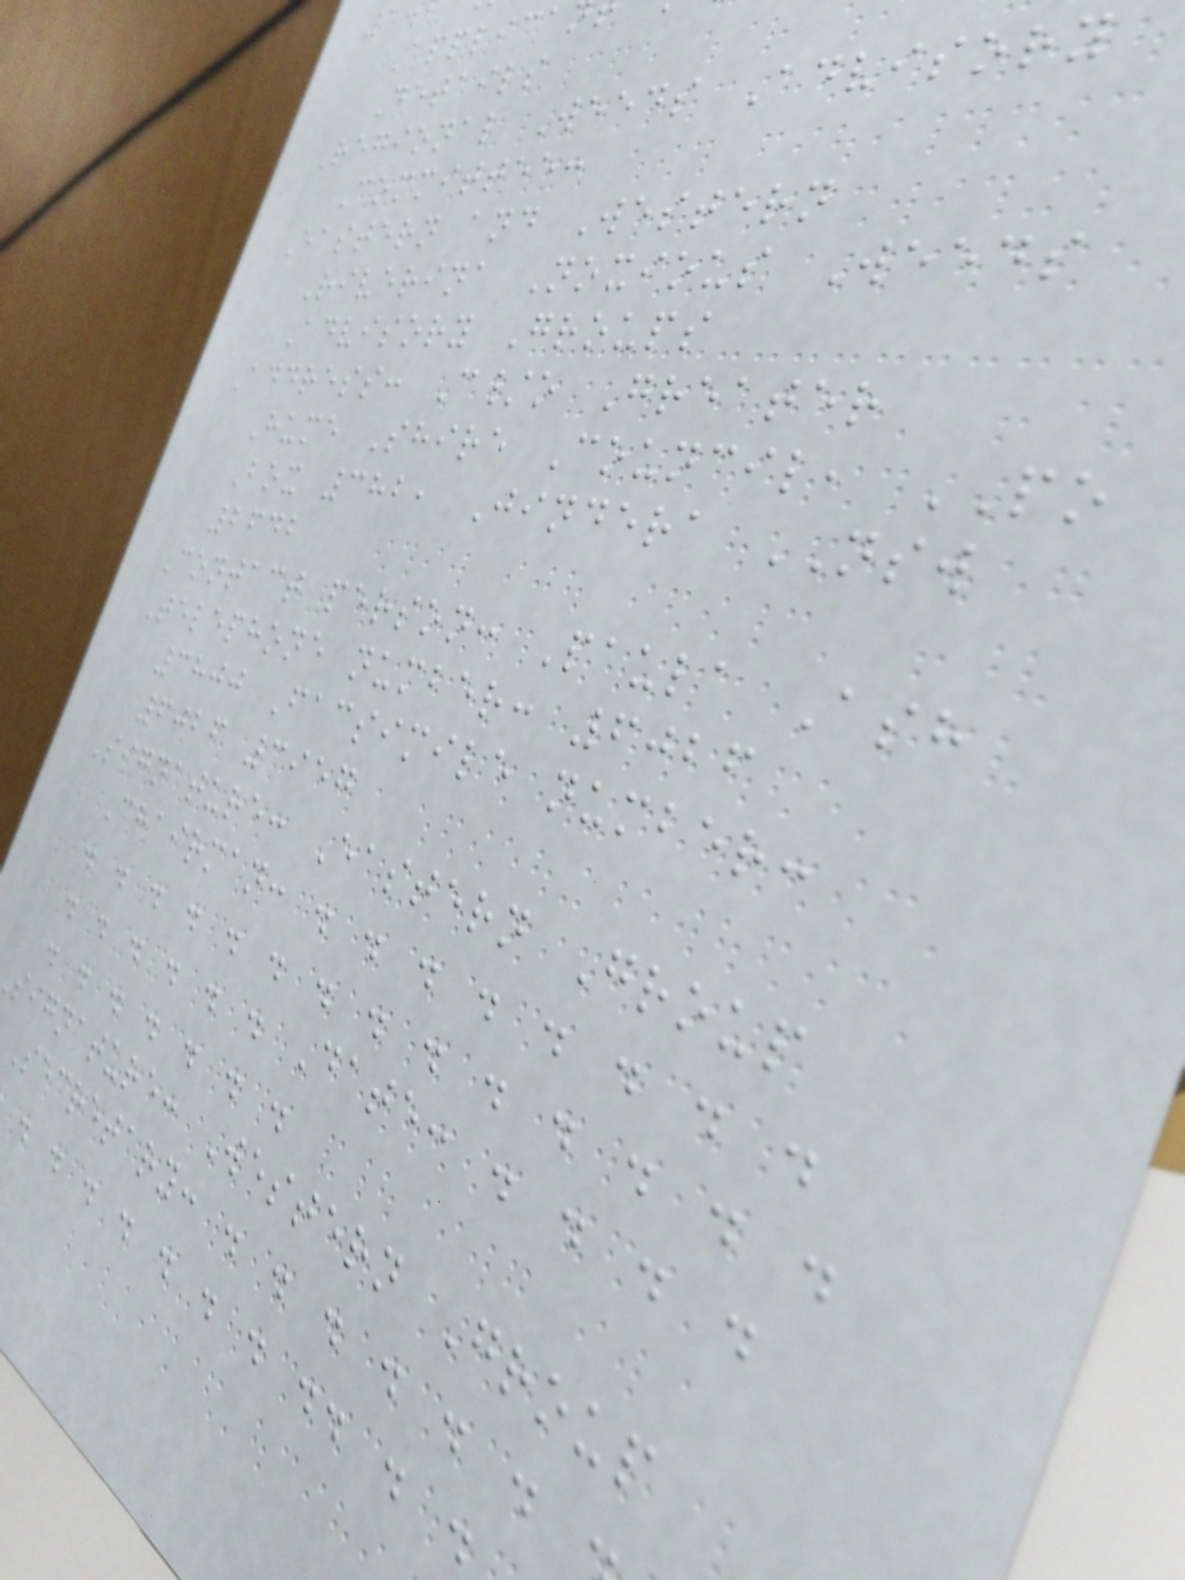Applica
Details
Regional Weeds Advisory
Committee:
Eastern and Western
Riverina Noxious Weeds
Advisory Groups
Address: C/o Greater
Hume Shire Council, PO
Box 382, Jindera NSW
2642
Contact person: Paula Ash
Telephone number: 6026
3800 Facsimile number:
6026 3957
Signature: Eastern Group
Chairman: . . . . . . . .
. . . . . . . . . . . . . .
. . . . . . Date: . . . .
. . . . . . .
signature: Western Group
Secretary: . . . . . .
. . . . . . . .. . .
